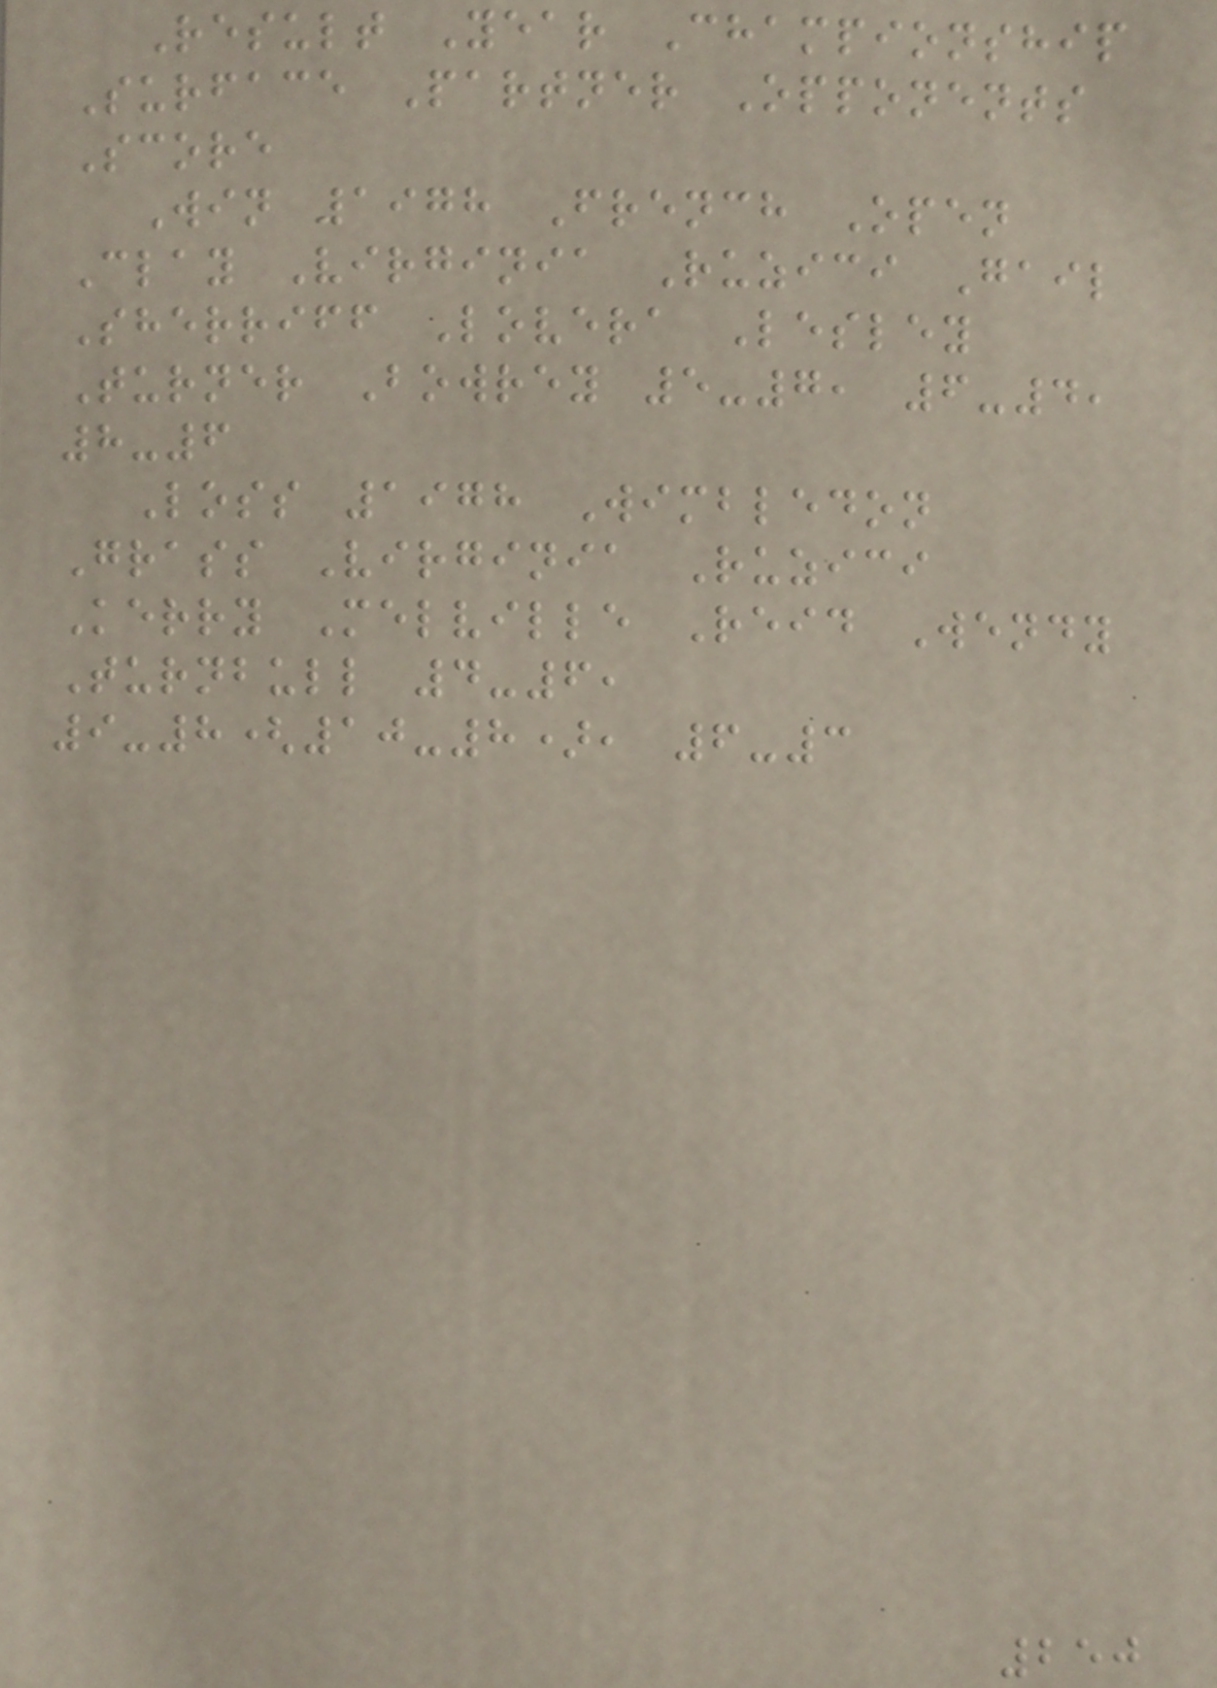Result Year Championship
Surface Partner Opponents
Score
Win 1978 French Open
Clay Virginia Ruzici Gail
Sherriff Lovera Lesley
Turner Bowrey 5-7, 6-4,
8-6
Loss 1978 Wimbledon
Grass Virginia Ruzici
Kerry Melville Reid Wendy
Turnbull 4-6,
9-8(10-8), 6-3
250
